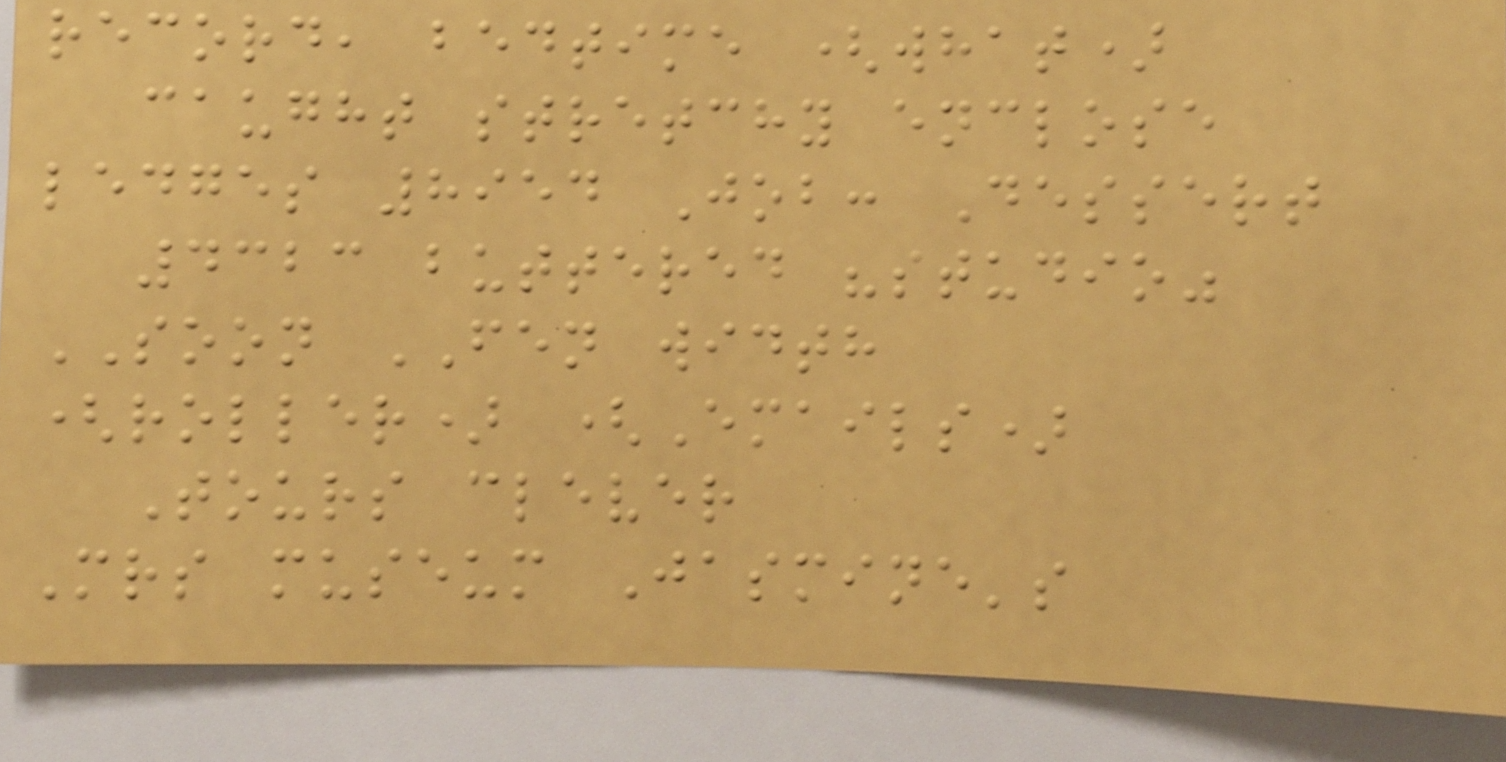record, bedtime (what)
caught stretchy enclose
ledges 8954 Job: Dessert
4323 buttered "studio"
SOON FEN width
(roller) (Emails)
Tours clever
Mrs museum Jasmine's
